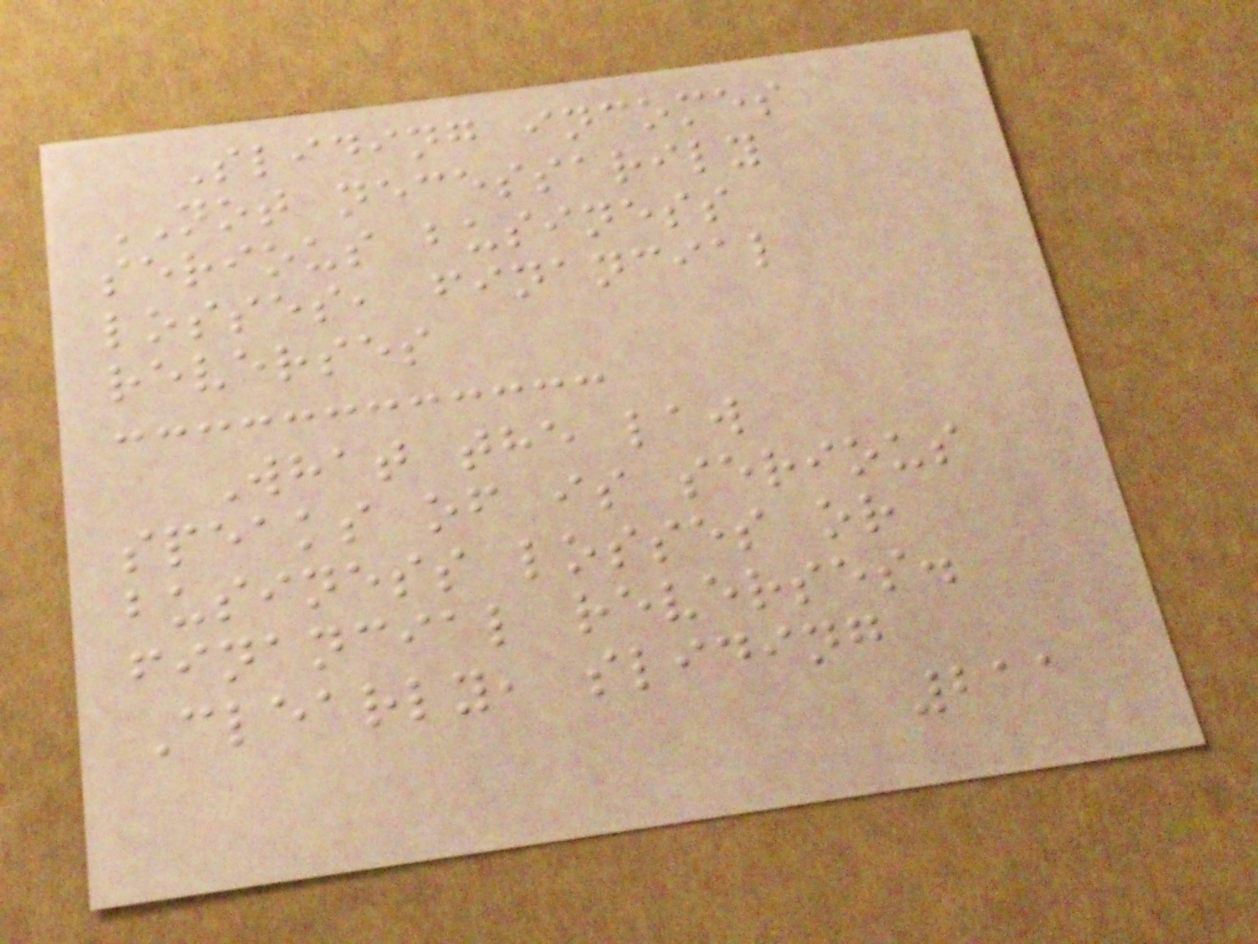Sliding incomes
NOT necessarily
serious business
losses, financial
reverses
What the law
speaks of is serious
business losses or
financial reverses.
Clearly, sliding
211
